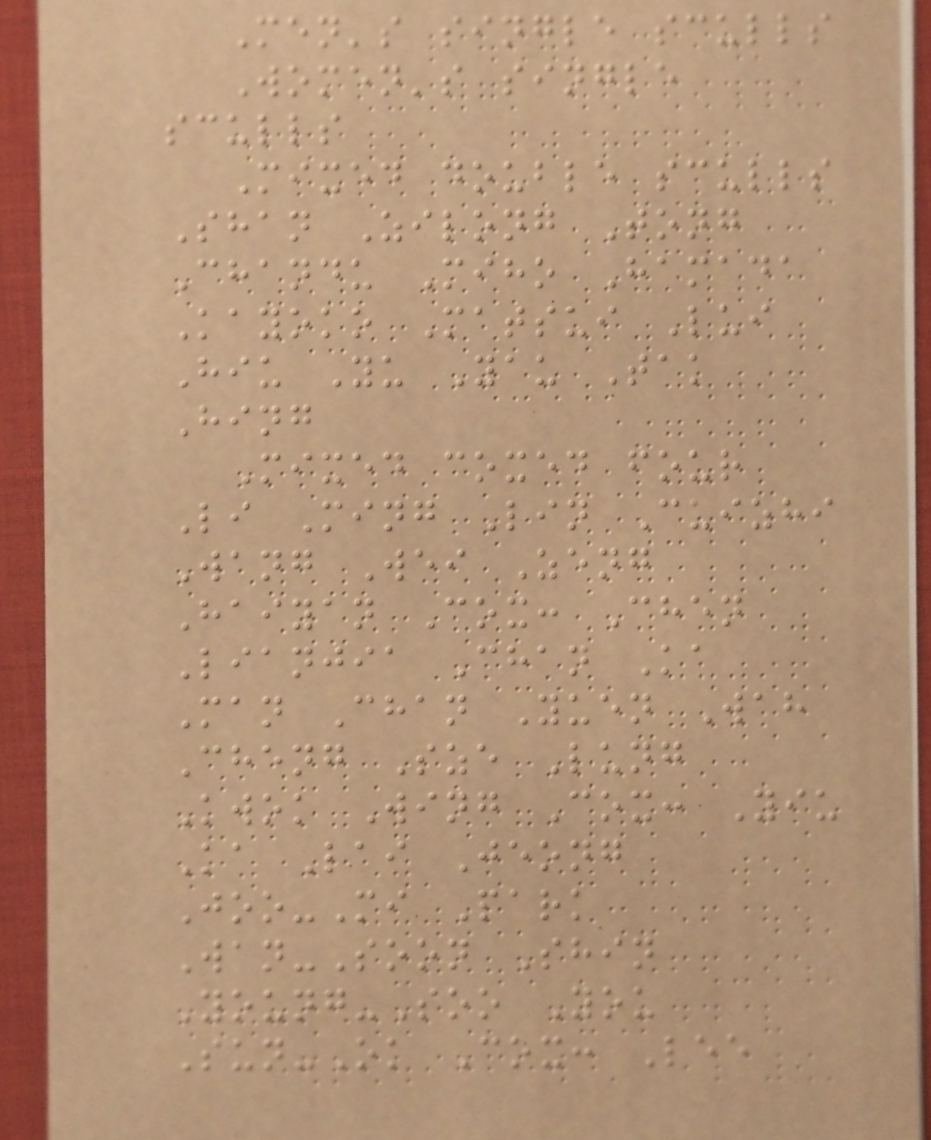Men's single sculls
Women's single
sculls
Mixed double sculls
Shan Zilong Tong
Chandu Miho Hamada
Kayoko Matsui Lui
Hiu Yu Yau Tak
Hing
Mixed coxed four
Li Ming Lin Cuizhi
Wang Wei Zeng
Haiyan Cox: Chen
Lianjia Chan Ka
Man Chan Yuen Wah
Cheng Sze Lung
Kwok Wing Cox: Yiu
Ka Lai Jeong
Joo-Mi Park
Wan-Soon Shin
Young-Soo You
Sun-Ok Cox: Lee
